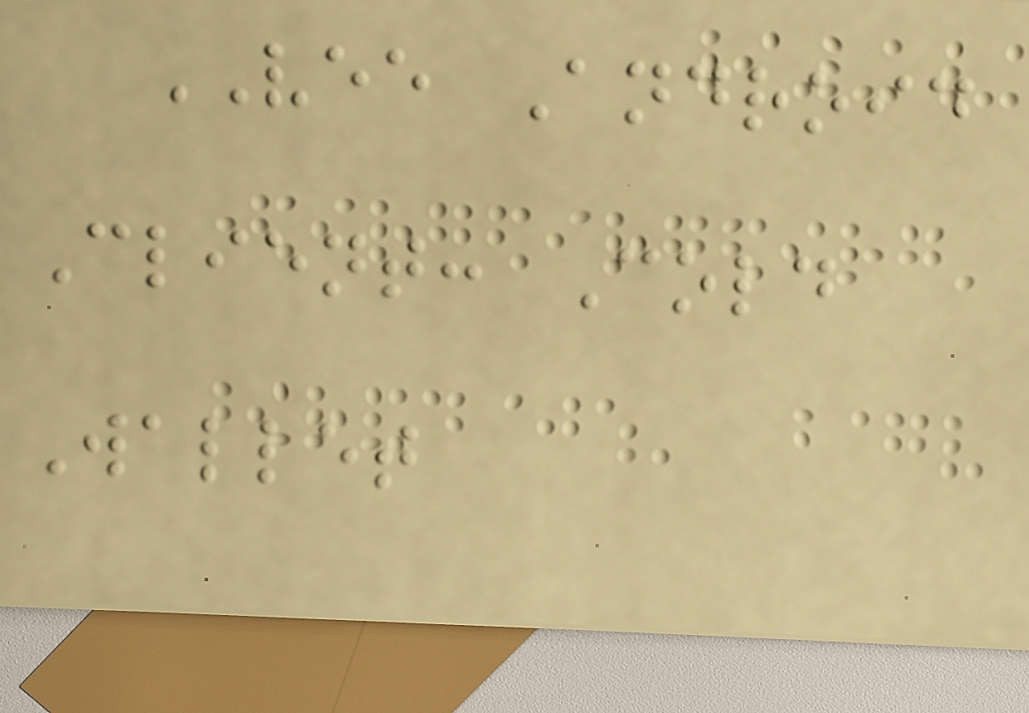VEE Android
Client: Cold
Wallet
